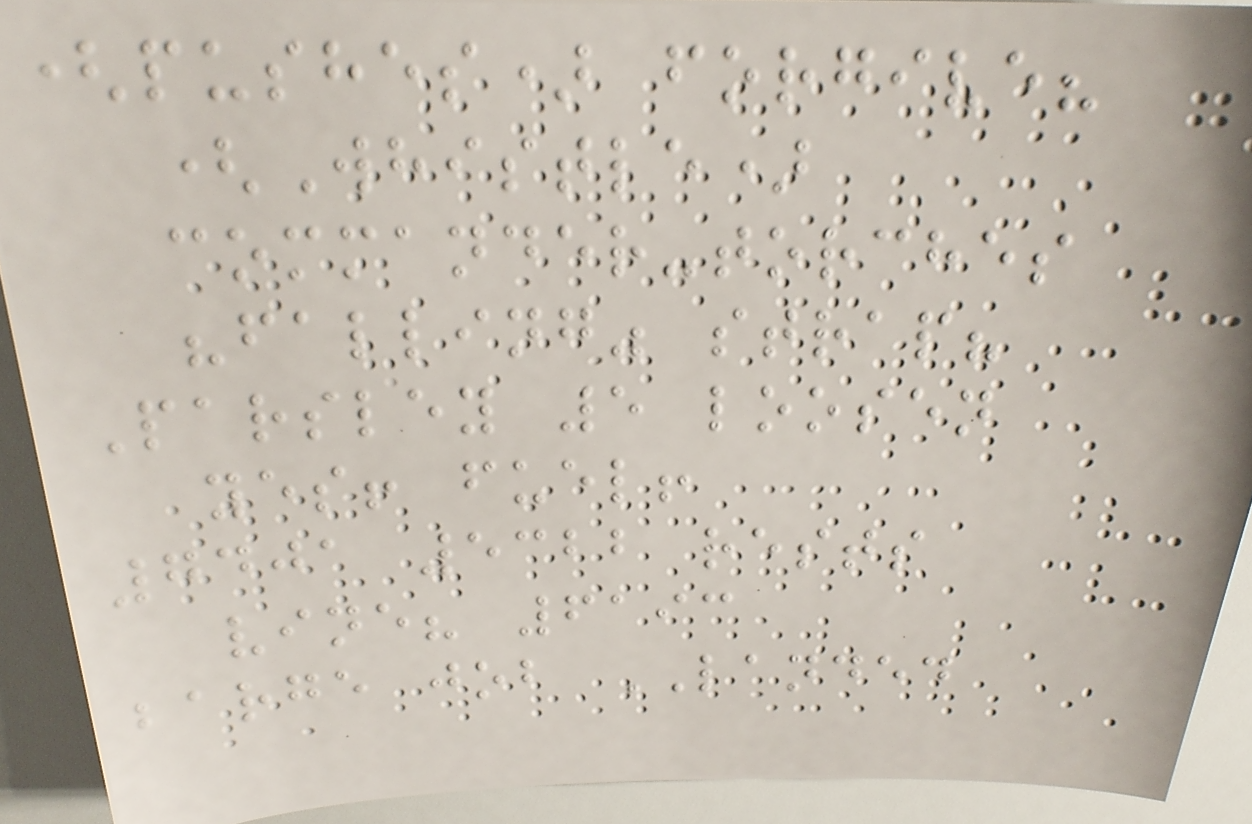(pushes) forgive?
(Whistle)
commander-torches
"falling" strap?
Parsley 5 loosen
yes! fuel!
7401 5322 rests
vine? 6193
barge job LANDED
